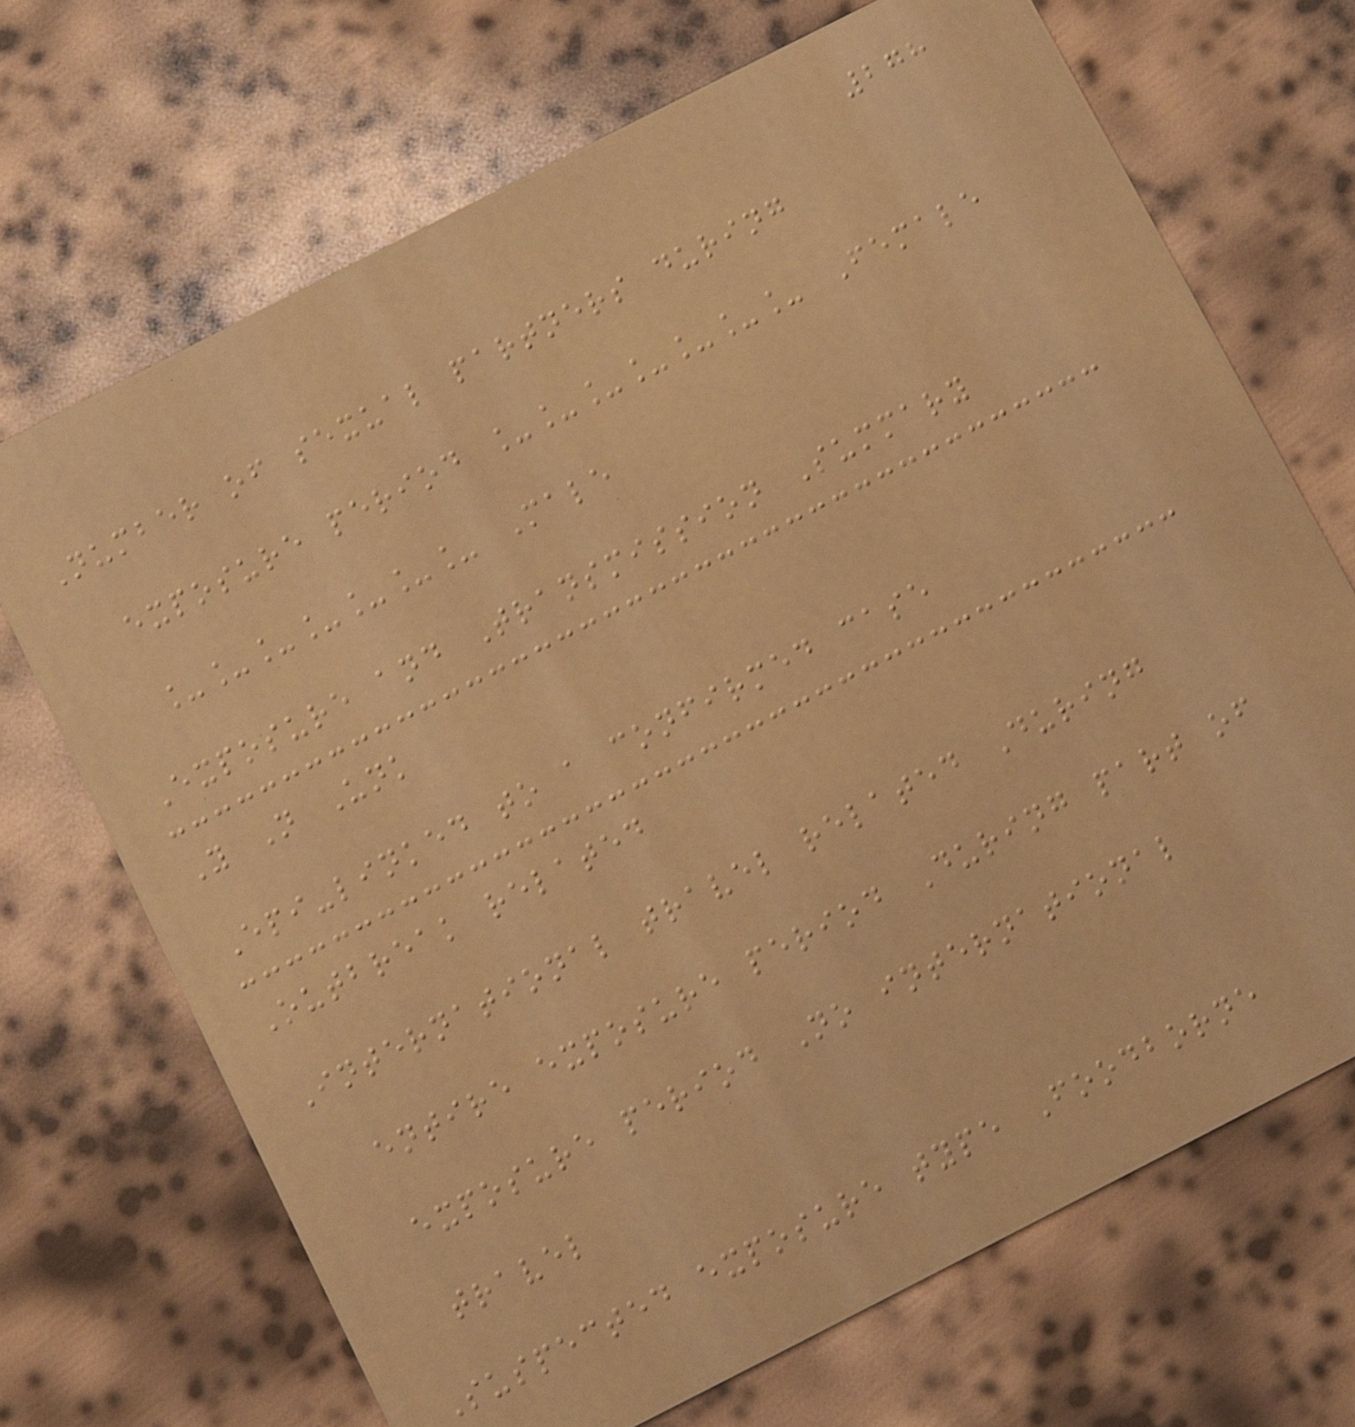278
Number of sexual partners during
exposure period _______ Female
_______ Male
Exposure and Transmission Summary
Y N Unk
Epi-linked to a confirmed case
Outbreak related
International travel related During
entire exposure period During part of
exposure period No international
travel
Suspected exposure type Foodborne
